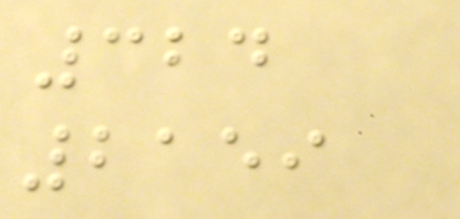324
2159
